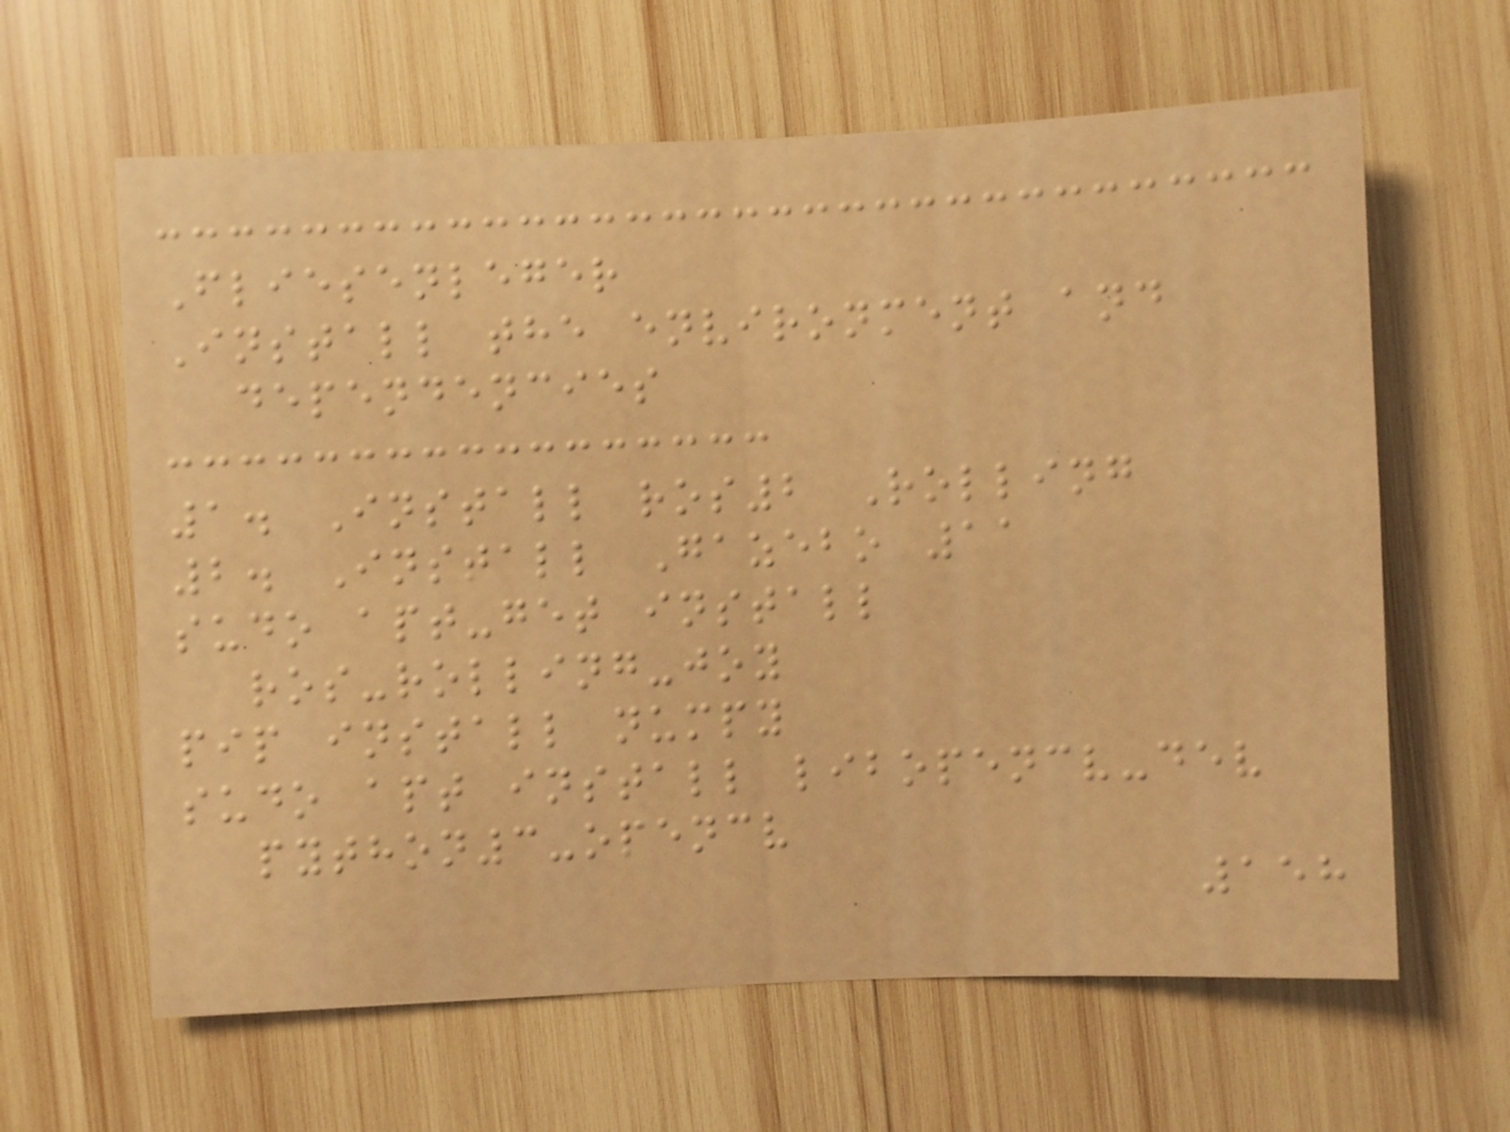Fliesenleger
Install the environment and
dependencies
1. Install ros2 Rolling
2. Install Gazebo 11
sudo apt-get install
ros-rolling-joy
pip install numpy
sudo apt install libopencv-dev
python3-opencv
158
